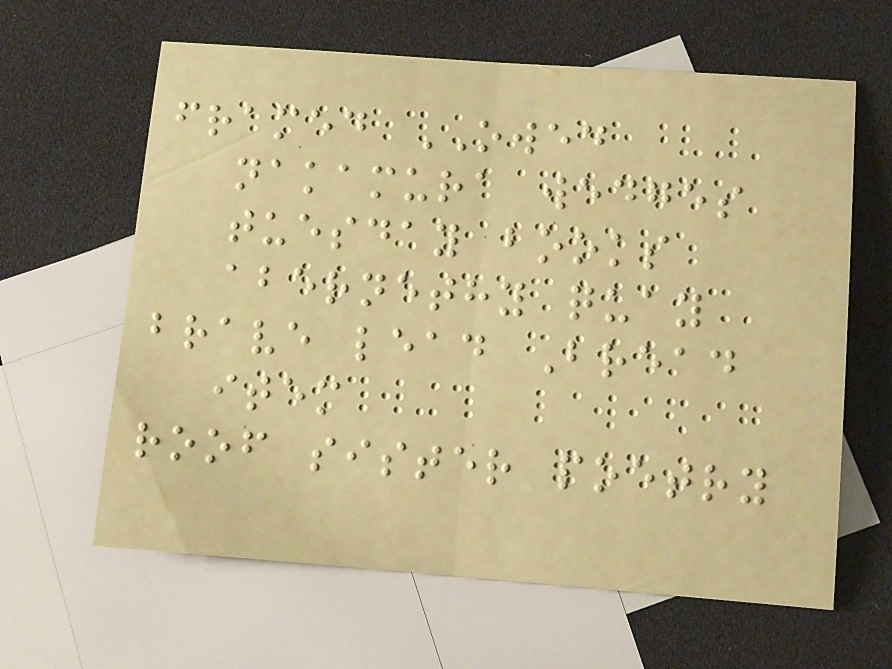framed OWED
nakamura wedges
tuesday books
abernethy quay
brave lead Bread
item
roof sister poetry
